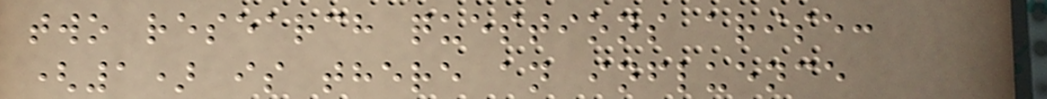two research questions arise:
(1) is there an influence
